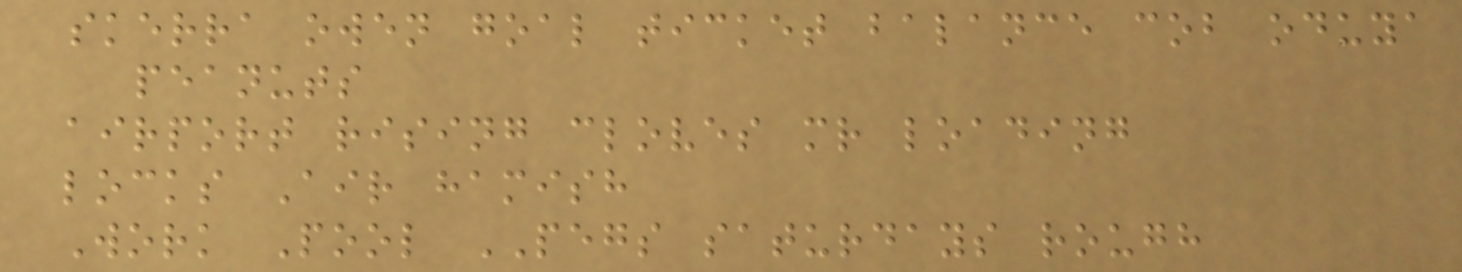skerra owen goal ticket balance cob oduya
peanuts
airport rising cloves mr loading
locks Air hamish
Work Pool PEGS saturdays rough
